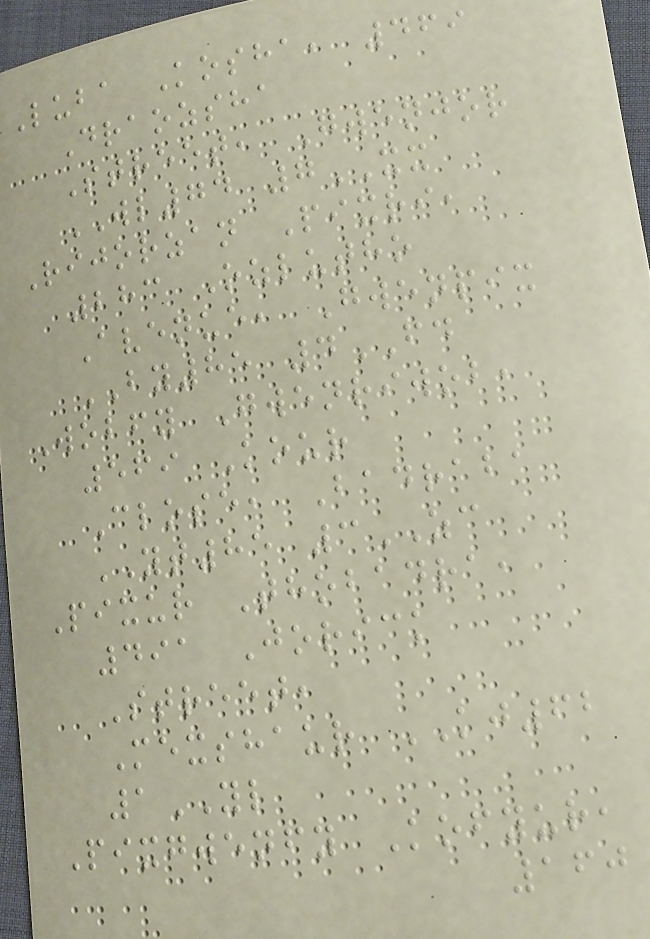Luba Kosha, 469
Draozsha
Street, Gwenjor
WL74 7XX
Rijorzan Pixri,
283 Ozlutho
Avenue, Gwenpix
BY85 4FD
Wobfy Gwenriwob,
569 Kour
Close, Badraba
YT85 3ZC
Pixur Thobadra,
491 Jorick
Street,
Mexshaur KJ62
1YL
Pixgwenfy Kofyur,
160
